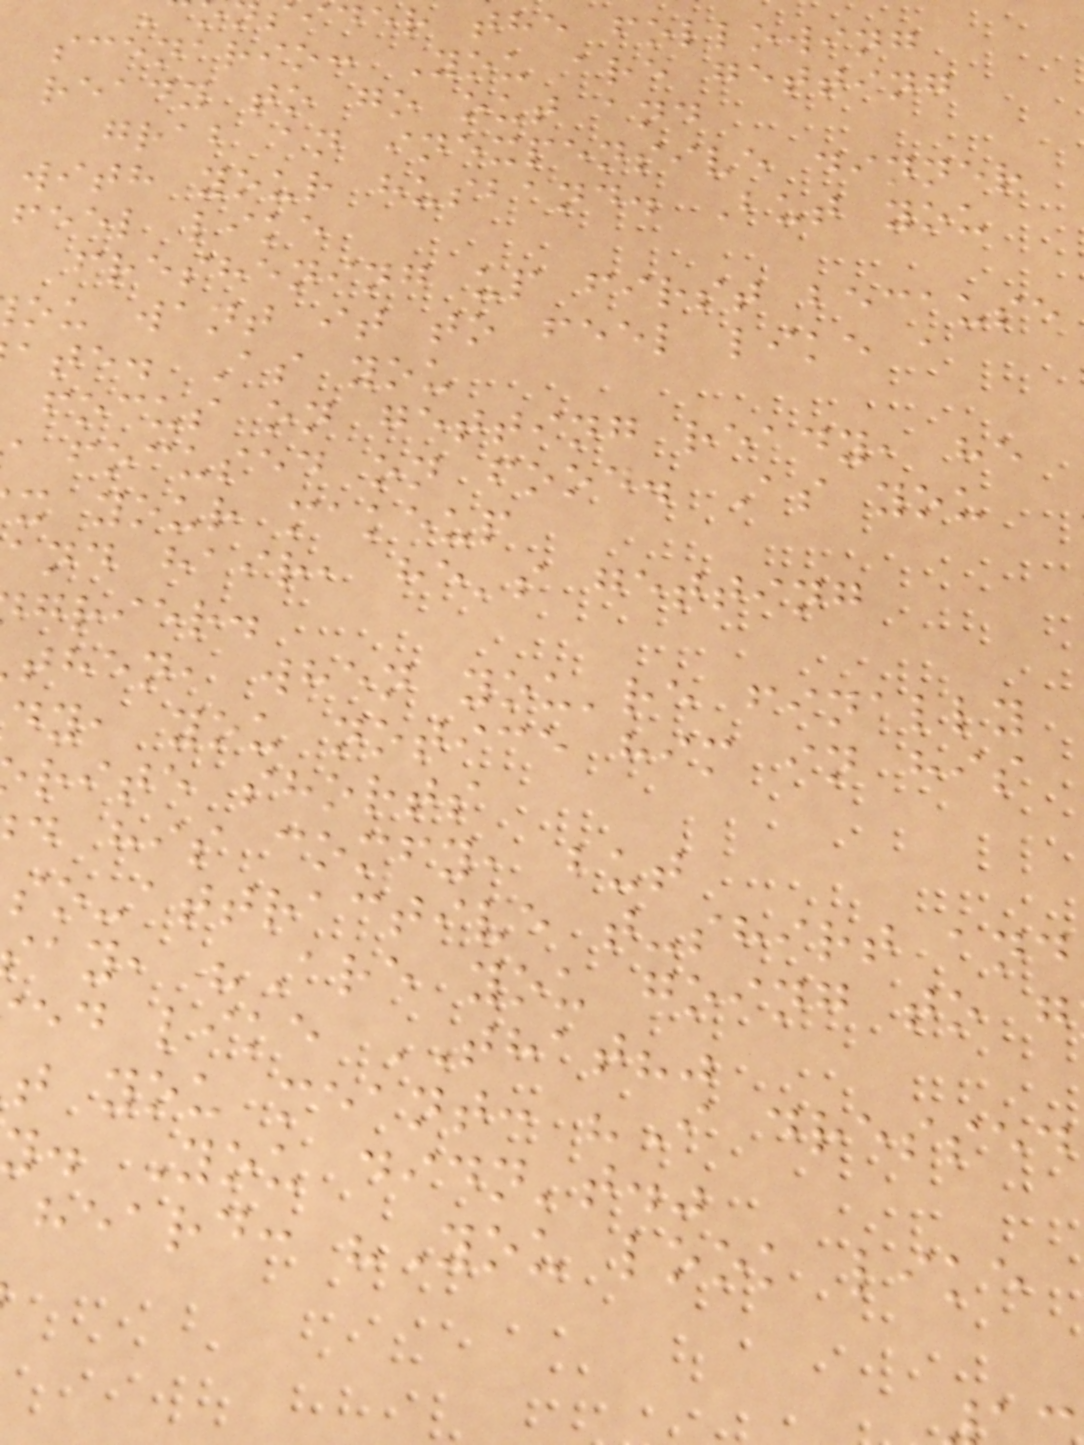ider the following
scenario: You are getting
ready to go out and
grab an inexpensive dinner
with your husband. But you
feel like
freshening up first because
ou want it to feel like a
ate. As you
focus on getting ready, he
focused on food. As you
x your makeup
and hair, he's getting
grier.
then, when you're finally
dy, you notice him in his
rite shorts
d his comfy, but
so-attractive t-shirt and
ay, "Are you going to g
ed like THAT?"
t you meant: "I dressed
. You didn't."
heard: "You look like
